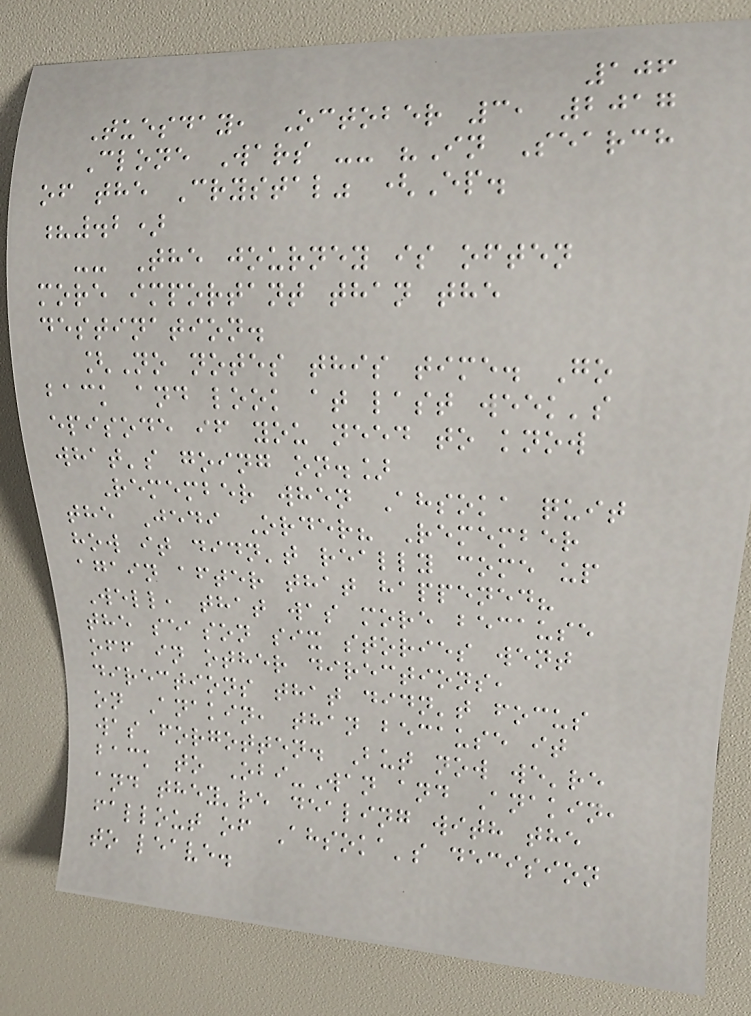106
Tuesday, October 3, 2017
Clone Wars -- "In Search
of the Crystal" (Ep.
?.2)
-- The journey is often
more important than the
destination.
[No notes this time. Go
back and look at last week's
episode if you need to know
what's going on.]
Remember when Ahsoka quit
the Jedi Order? Remember
how it didn't really come up
again after that happened?
Well, that was more because
the season six stories went
off in other directions,
directions that didn't focus
on Anakin, than because it
was forgotten. But now we're
back to Obi-Wan and Anakin,
and they're dealing with the
fallout of Ahsoka's decision
to leave.
